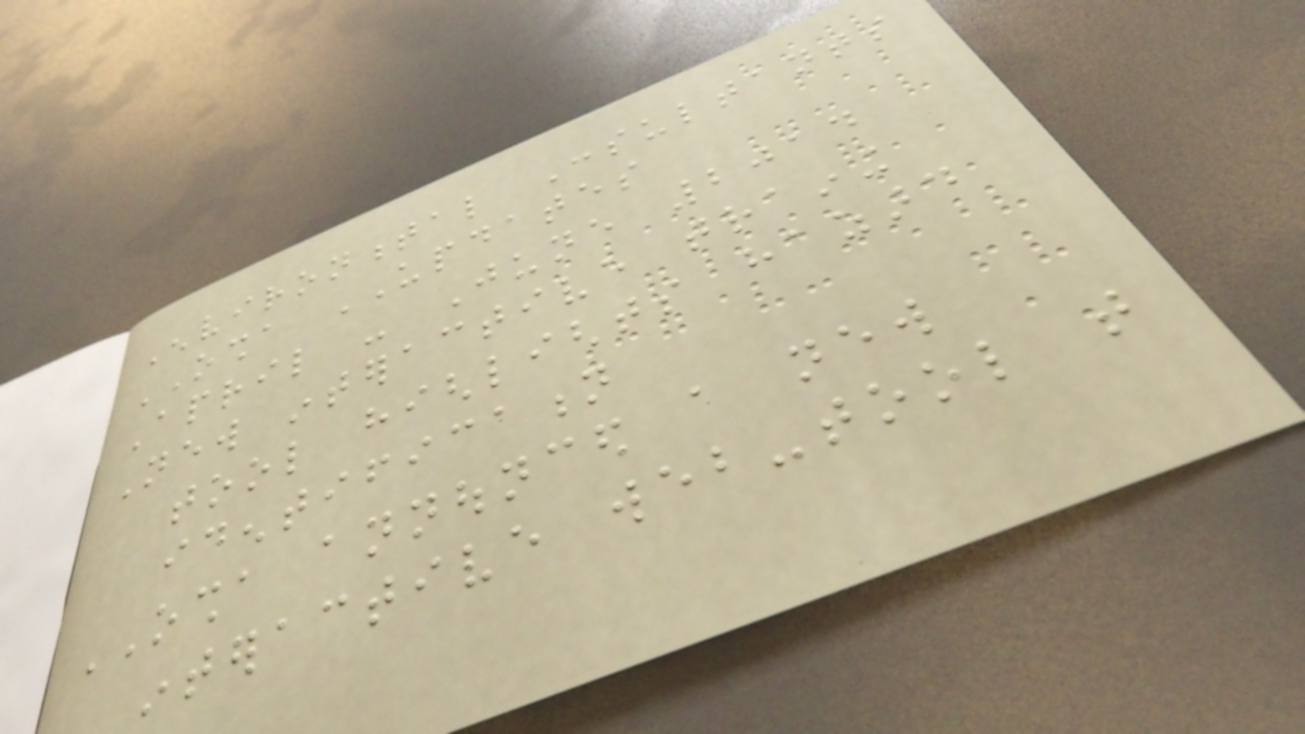Environmental Consultants
OSHA UPDATES
April - June 2014
New interactive training
tool highlights hazard
identification
OSHA announced a new
interactive web-tool that
